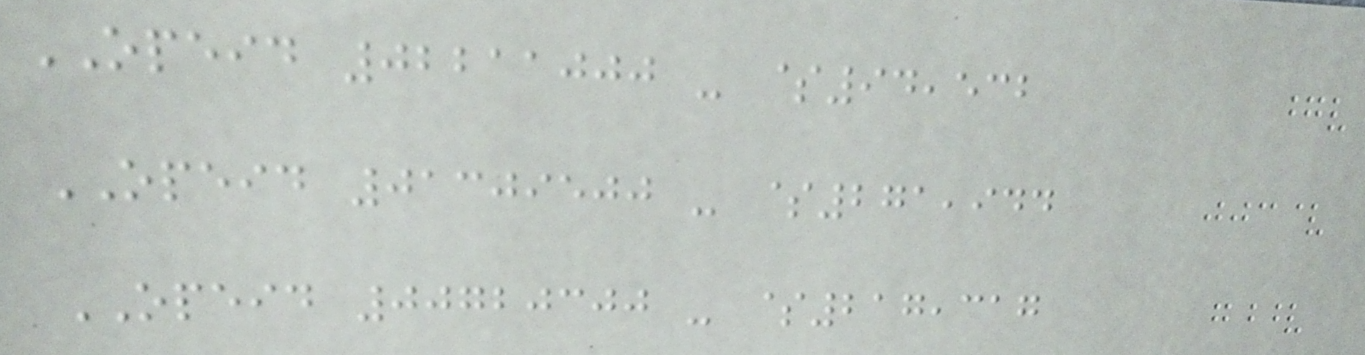OPEID 02211000 - $94,532
OPEID 01309500 - $271,944
OPEID 00720300 - $217,317
